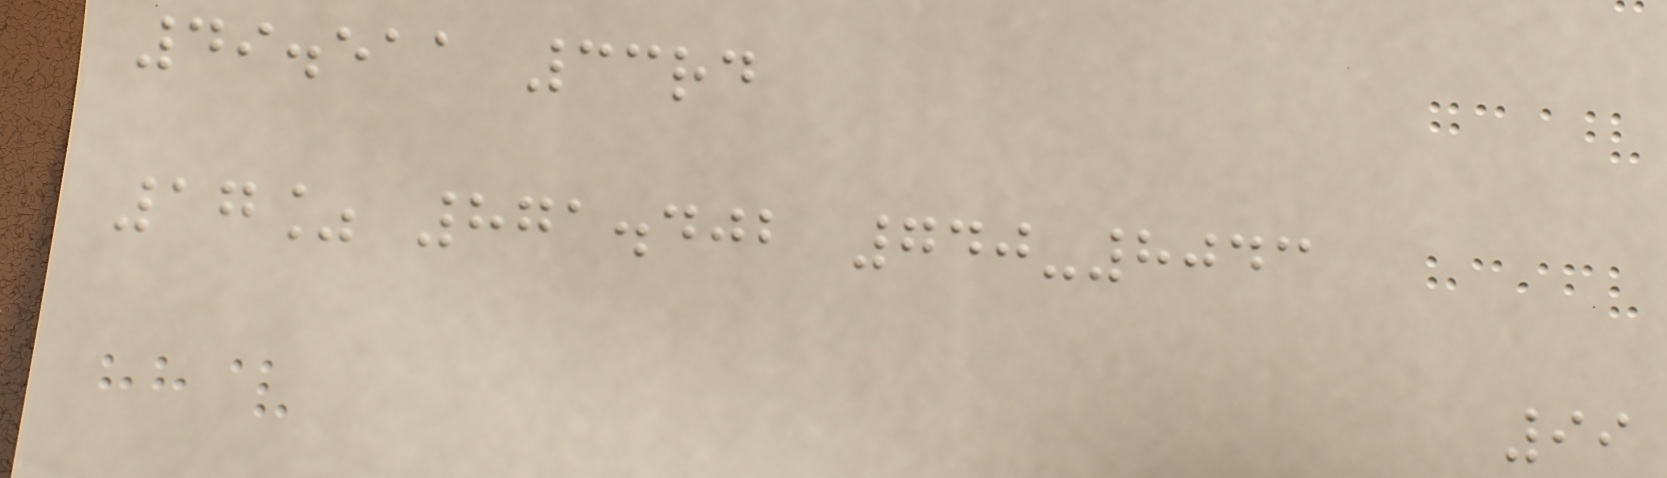49.511 33rd
17% 871.402 740-8043
99
